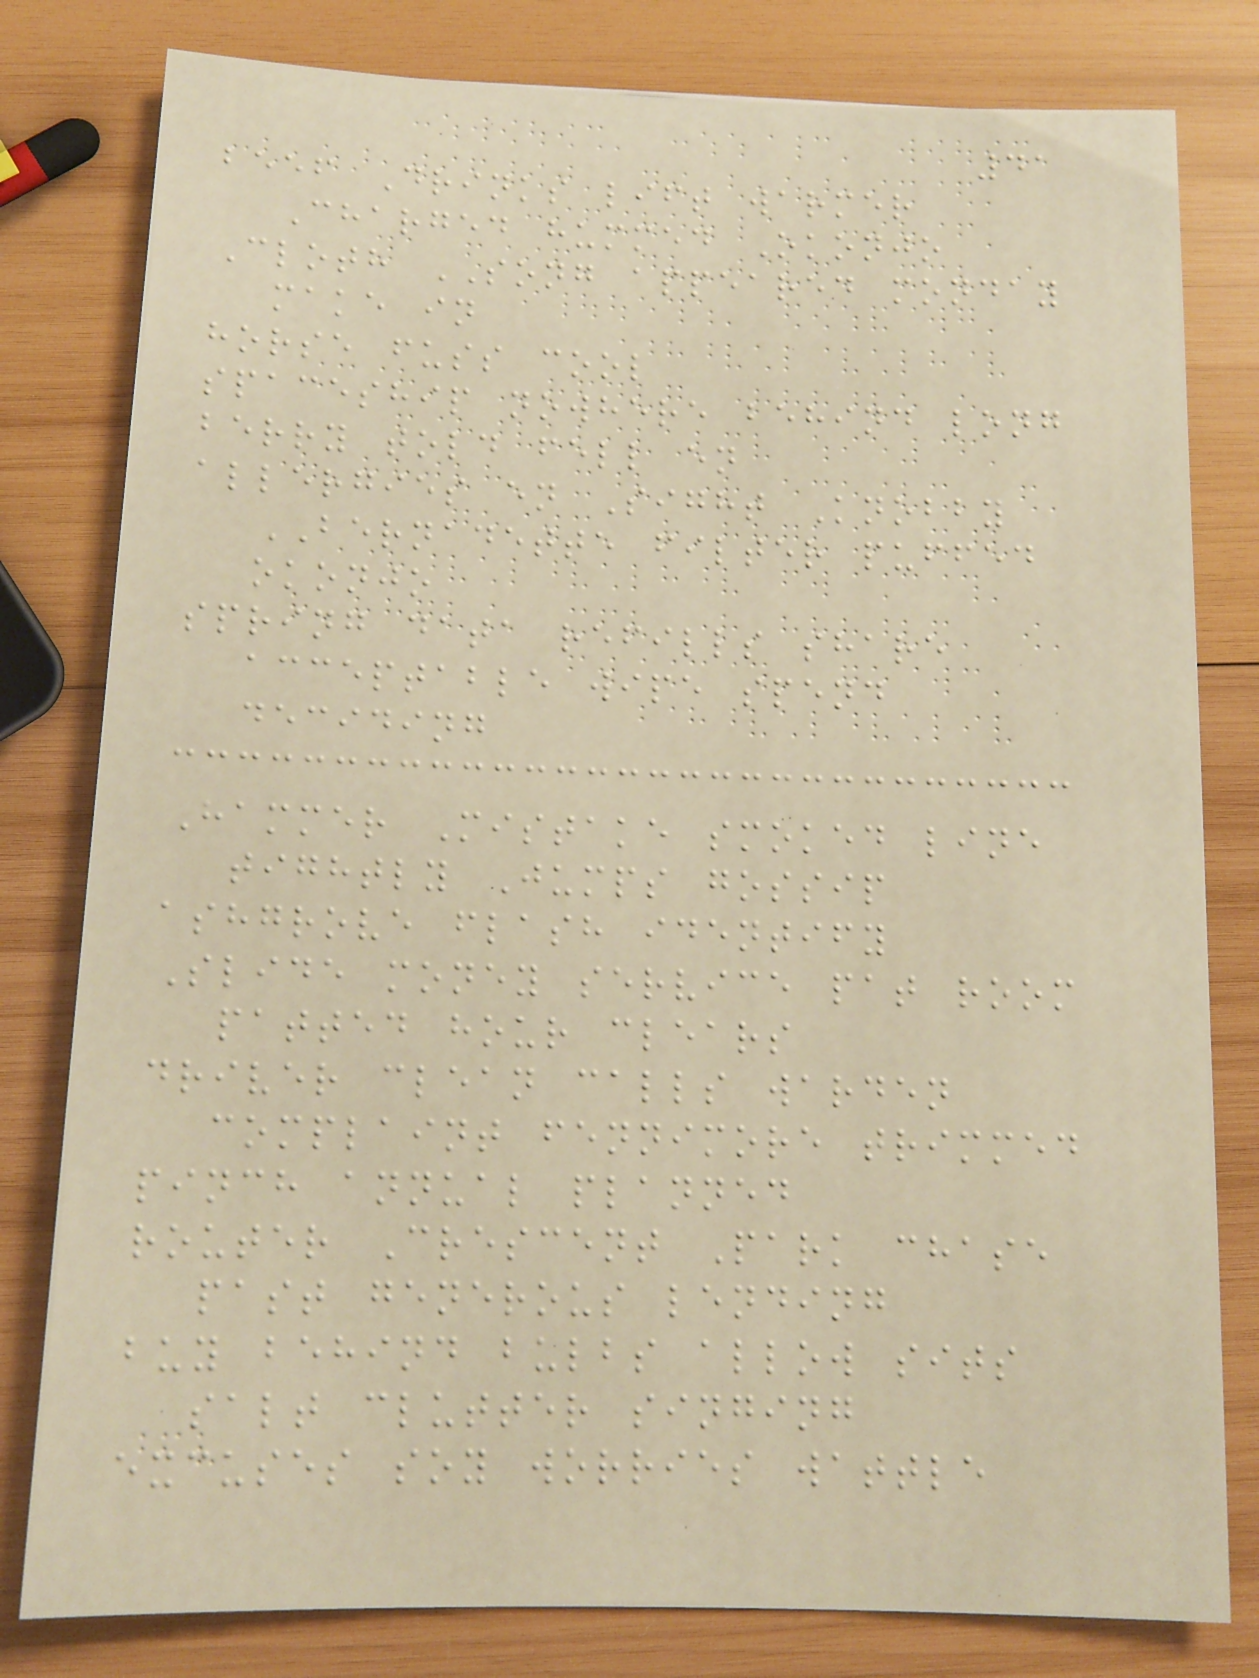41
beef Drinks lift warmer
Charged hummed Okonjo
Cloth SONG appeared monday
make in
horse fuss cool
spaceship nowhere behind long
berry told fell en
allergies en Sight Knobby
BERNADETTE filter puffed
okonjo
spring data refills share
acceptable wipe spend
deciding
Hammer Mistake smoked line
tightly Jumps gossip
ashgrove flash identify
Slide money service pat room
patted hour clears
driver clean calls warden
complaint fennimore trimmed
pinch annual planned
router Crescent Park chase
past generous lending
buy behind bulbs allow sits
salt clutter singing
excuses soy worries wattle
